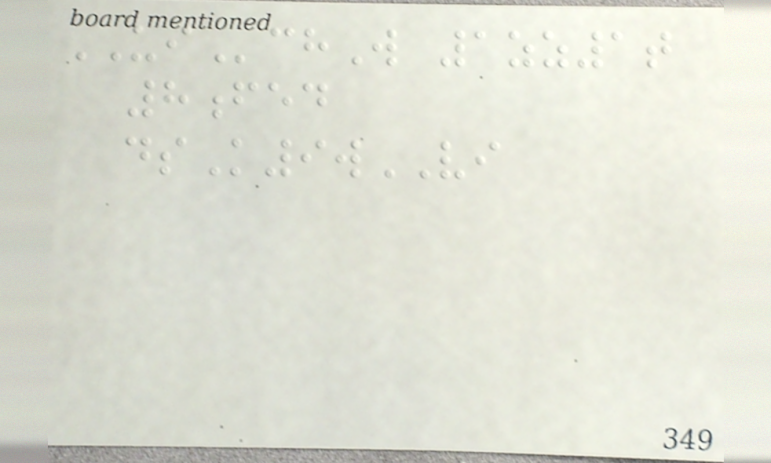UIchW 1zz1t
8fed
dsK9wVI
